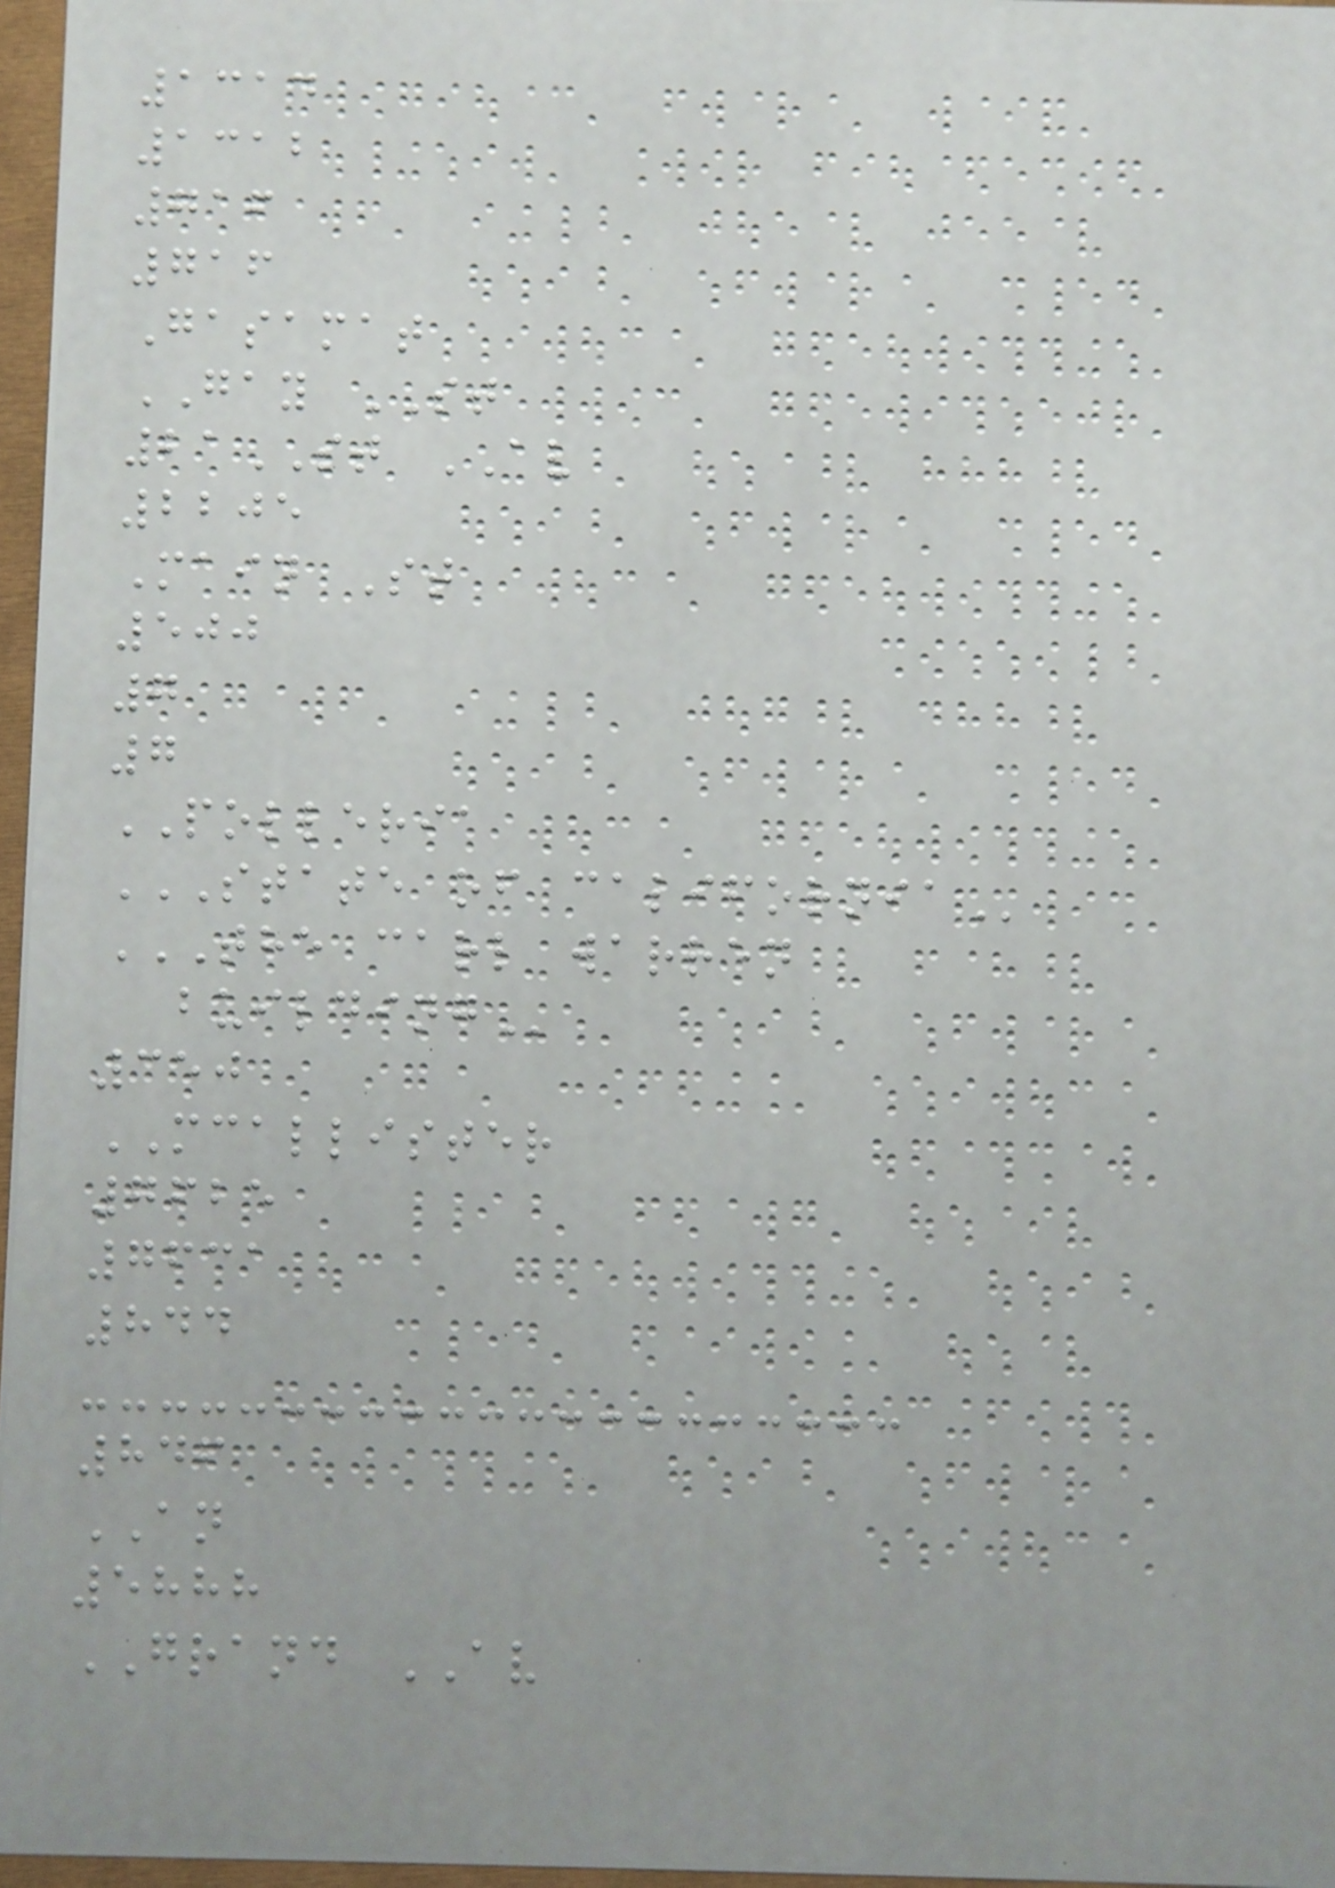1314
1312
716
716
Gasamat
GAY ST
21ST AV
2205
Main St
500
7
7
POLLERIA
STATE OF CALIFORNIA
THE CARL WARREN
BUILDING
350
MCALLISTER
7625
7631
844
846
AN
5888
GRAND AV
